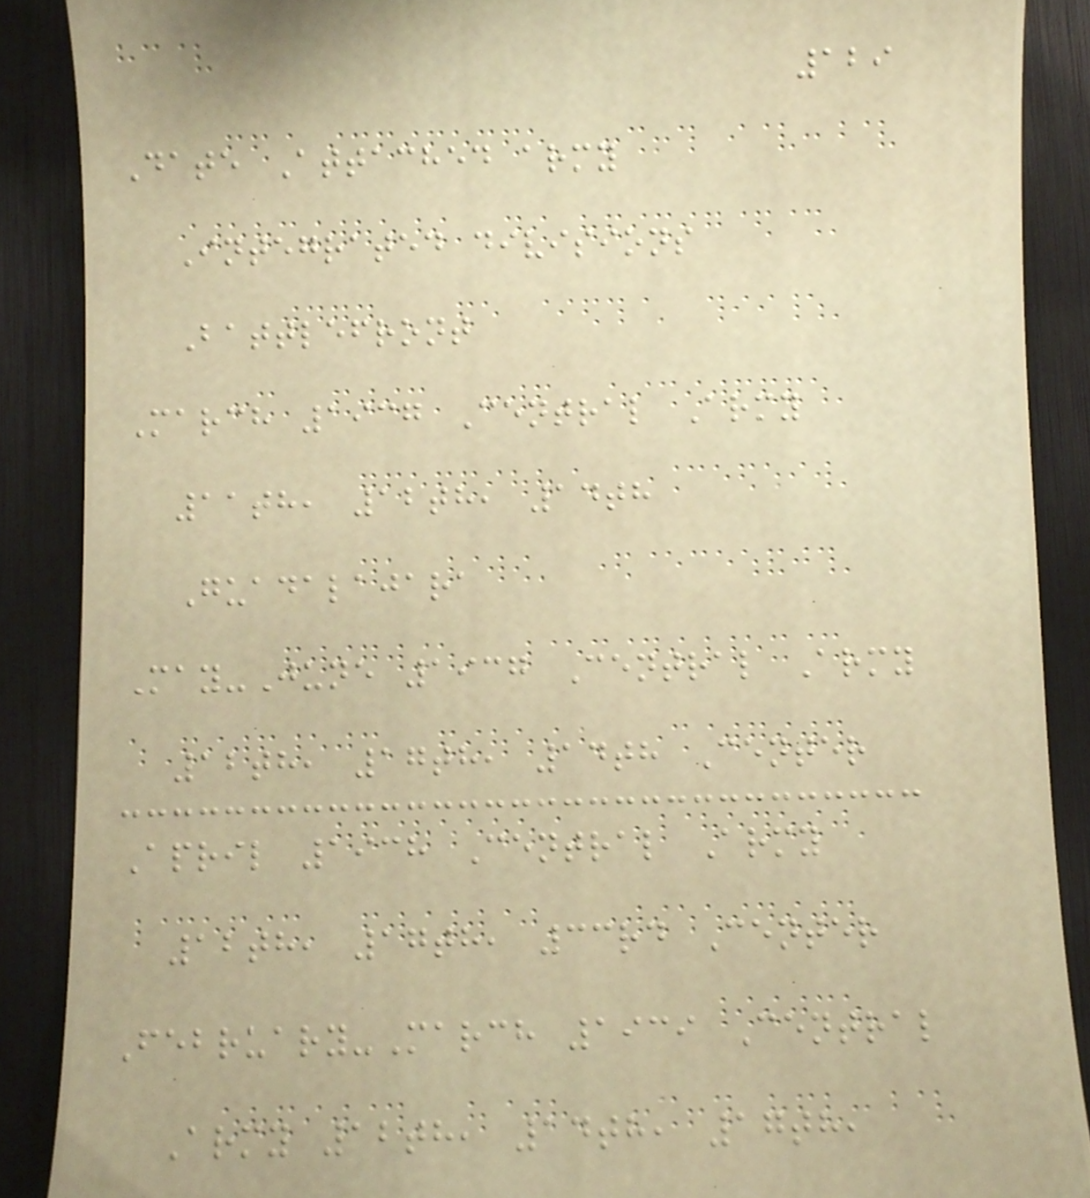129
Date Attached army
Integrated divisions
Battlefront
March 1937 Central Army
11th, 12th, 14th
Guadalajara
May-June 1937 Central Army
12th, 17th, 14th Center
April 1938 Central Army
12th, 17th, 33rd Center
February-March 1939 Central
Army 12th, 14th, 17th,
